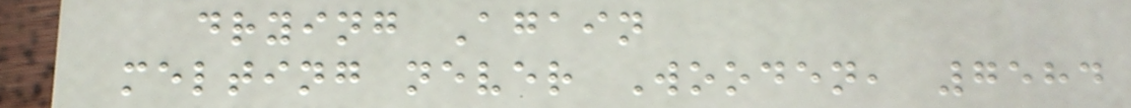drying Again
melting never Wooden, 7584
